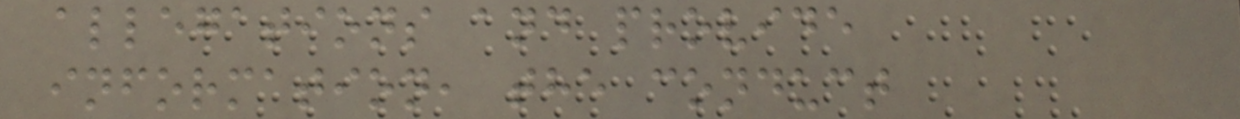allegations and provide
information, the conduct
